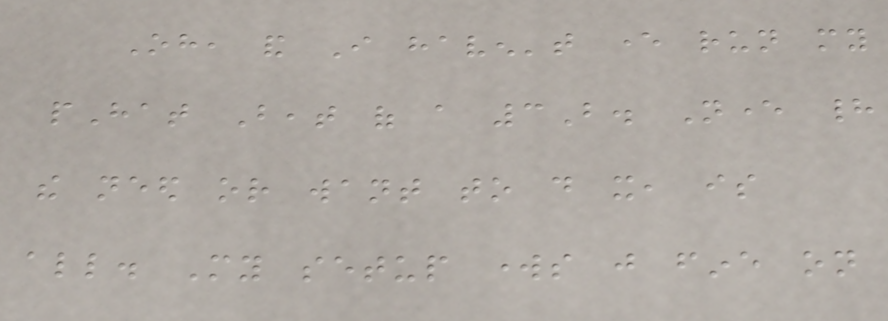Oh, and I haven't ever run my
pHat Beat of a 3B. Never had
the need or want to do it, is
all. My setup works just fine on
